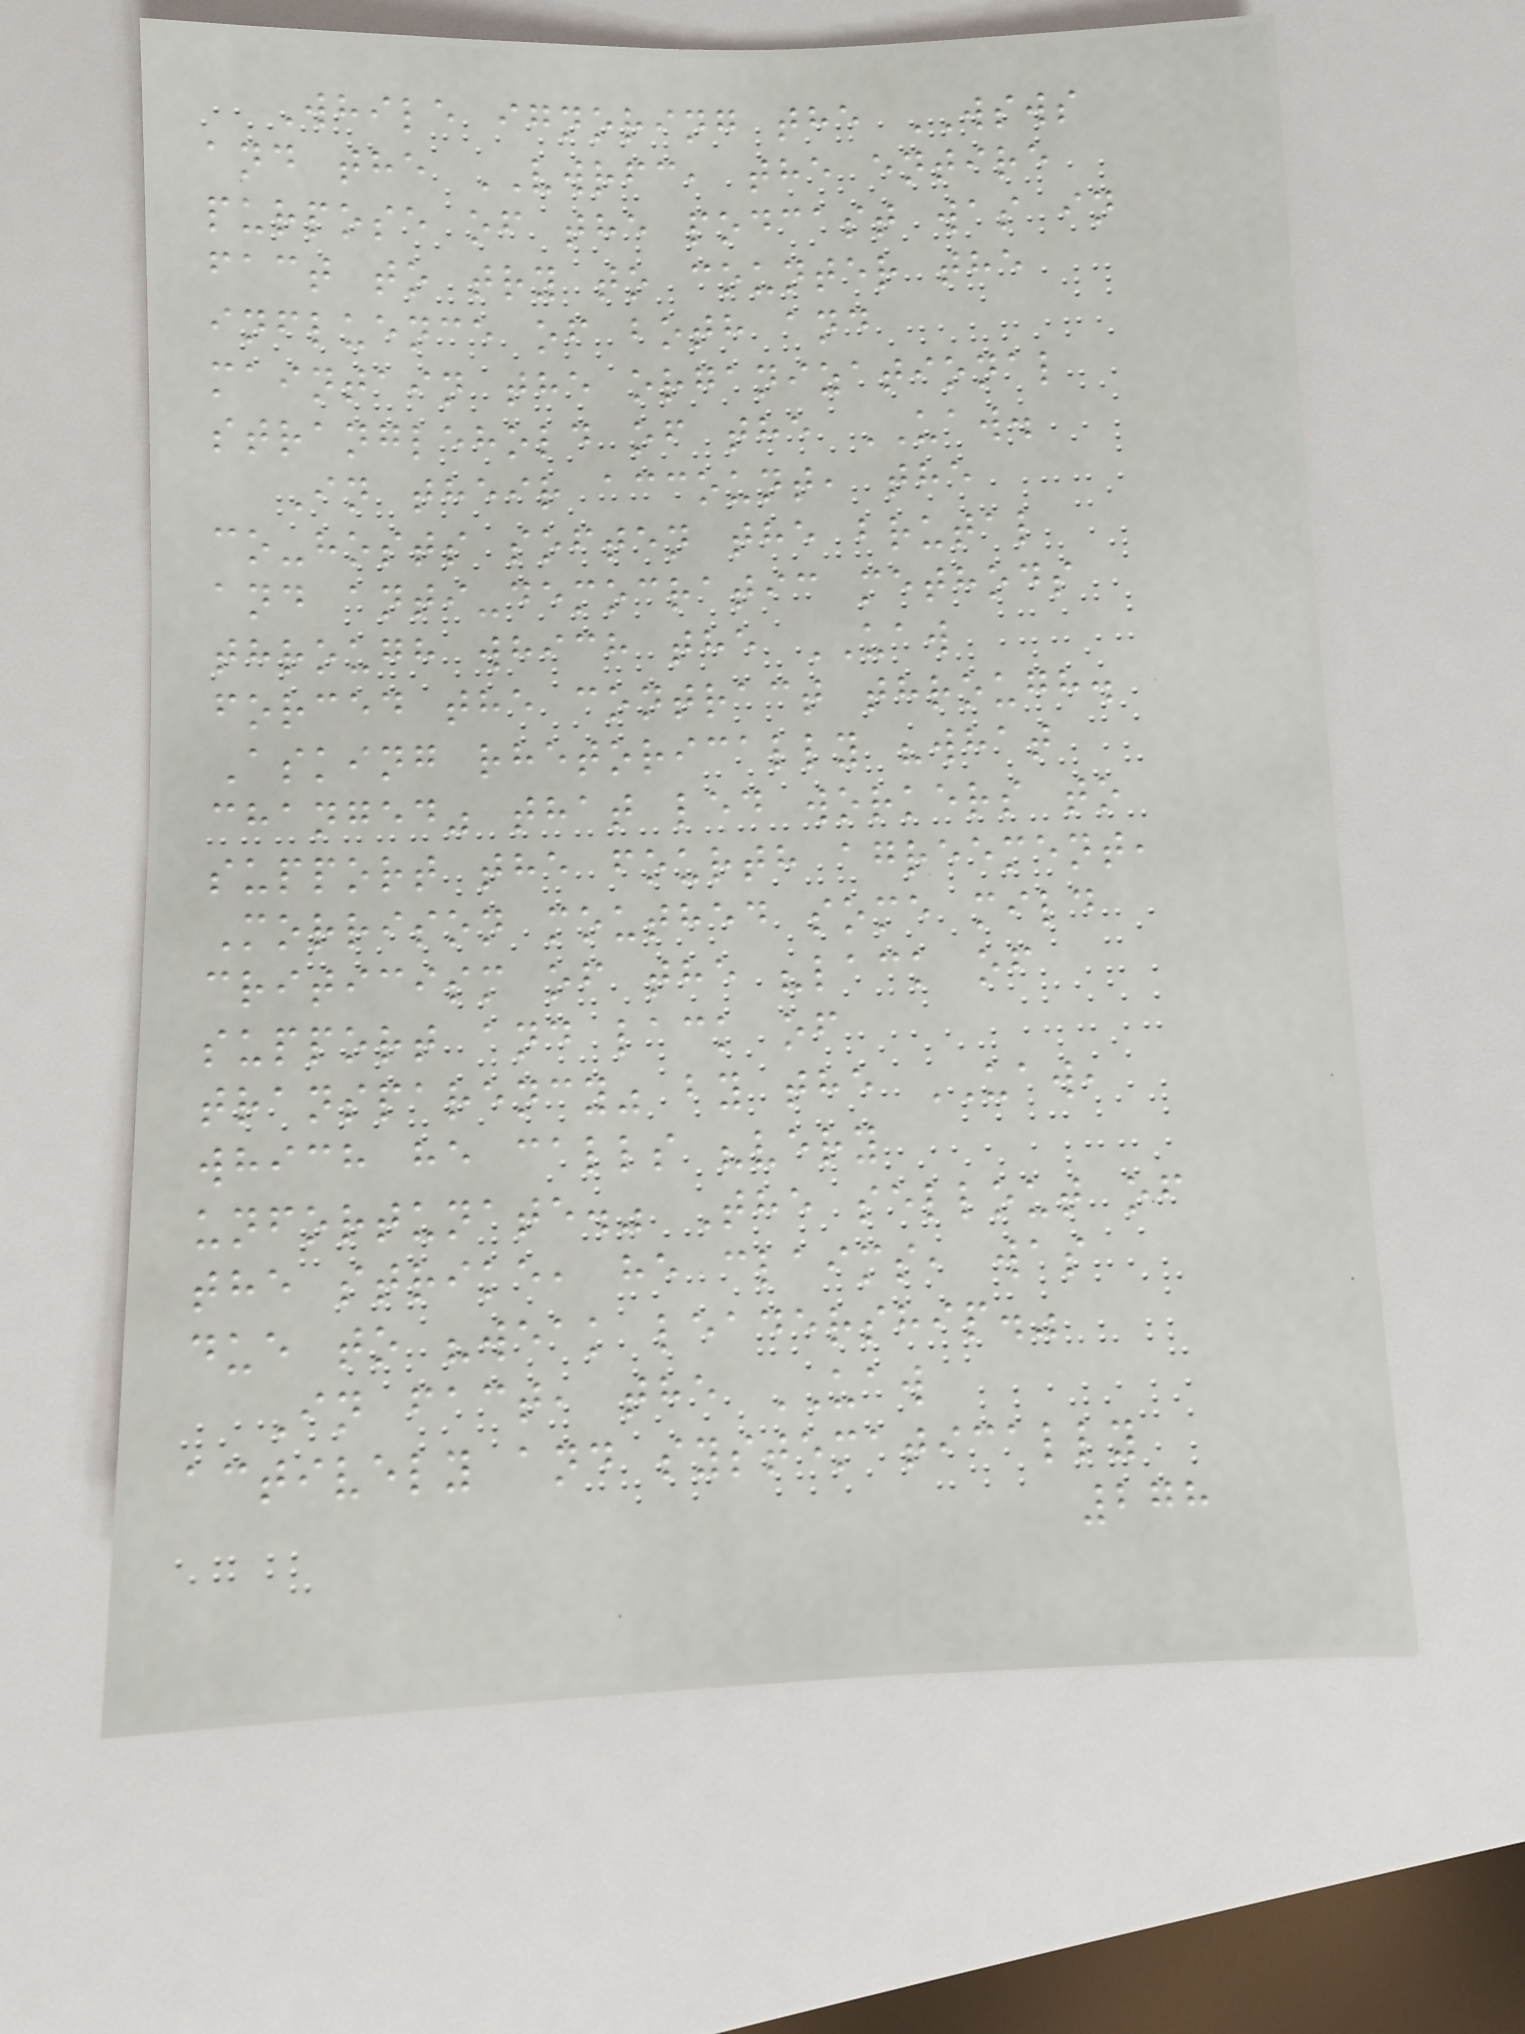While ignoring the WSWS
and the VWRFC, the entire
purpose of the podcast was in
fact to try to counter the
influence of both and
maintain the organizational
stranglehold of the UAW.
In their account, the
co-hosts soften the brutal
and anti-democratic methods
through which the UAW
forced the contract through.
Asking rhetorically "what
changed" that led workers to
support the fourth agreement,
Morrison mouthed some mild
criticism of the "lack of
support and lack of
transparency" by the UAW,
which he calls "very
unfortunate." The sellout of
the strike, he claims, was
due to "weak leadership."
In fact, the UAW
actively and systematically
278
